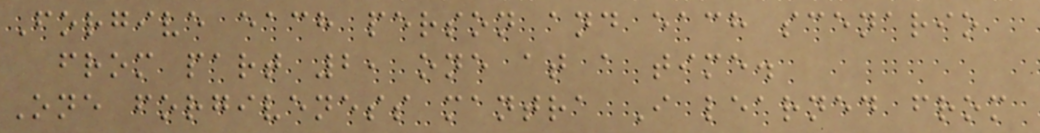Forgive each person and each scenario
from part 2, one at a time.
One forgiveness mantra I learned from
